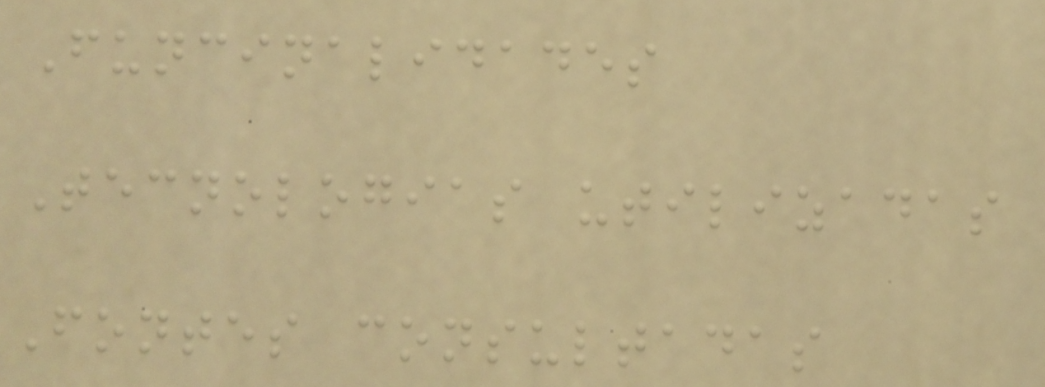Funcinalidades
Tecnologias utilizadas
Fontes consultadas
